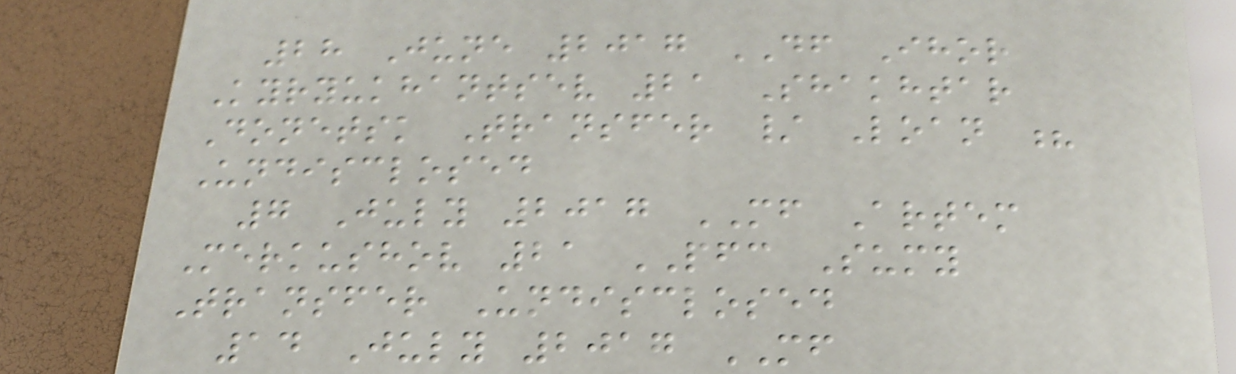28 June 2017 DF Ihor
Kyryukhantsev 21 Shakhtar
Donetsk Transfer / Loan ?
Undisclosed
7 July 2017 MF Artem
Merkushov 21 PFC Sumy
Transfer Undisclosed
14 July 2017 MF
